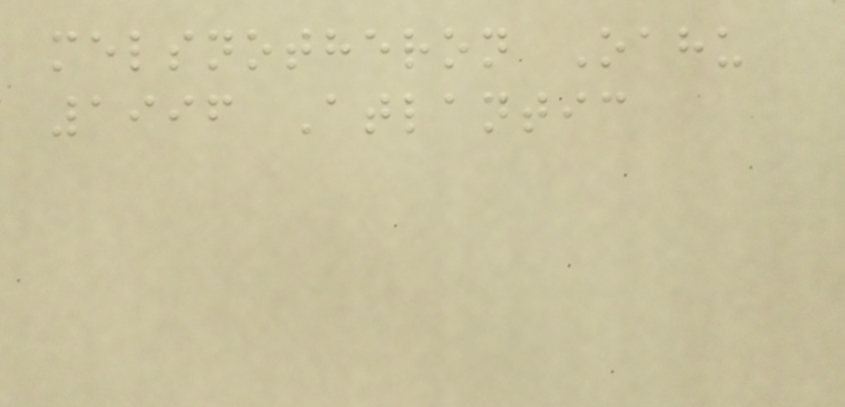melsnotheron Oahu
1996 Atlantic
